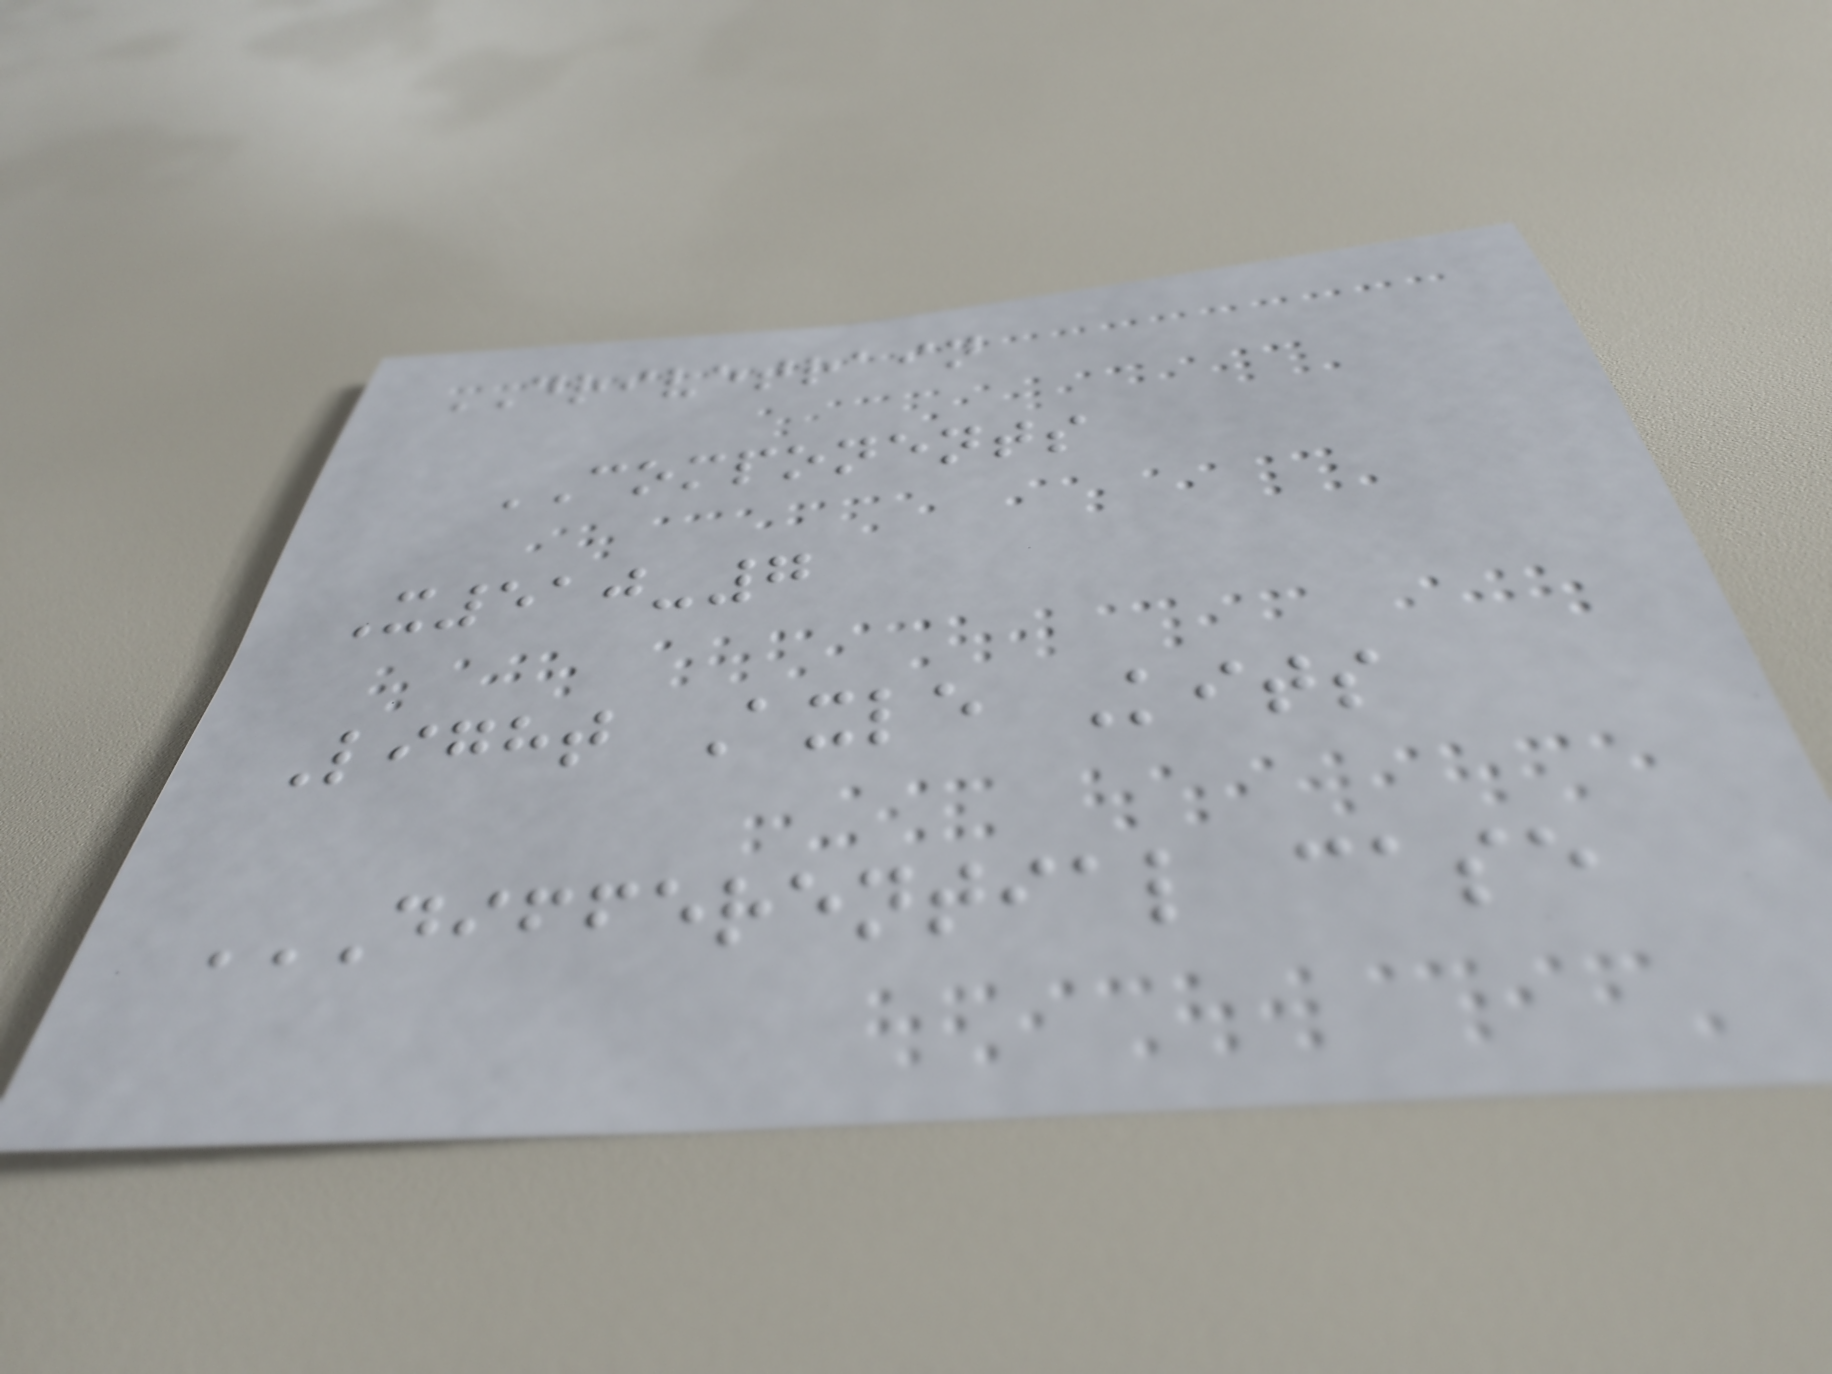DRIVETRAIN
COMPONENTS
X510-7
Light Axle Kits
DIFFERENTIAL CASE
